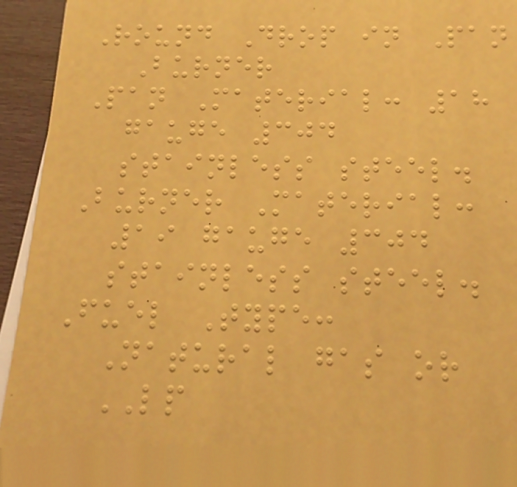Round Drop in Pan
Burner
Pan Material: 18
gauge 304
stainless steel.
Burner Material:
19 gauge 304
stainless steel.
Fuel Type:
Natural gas or
LP
